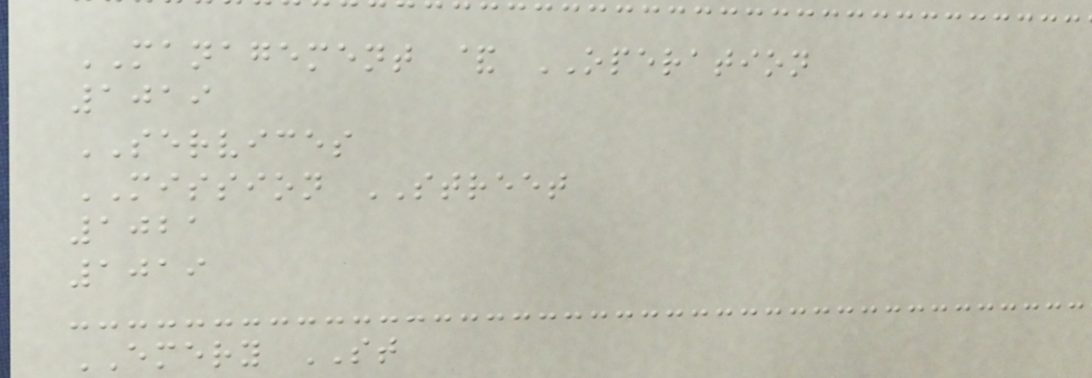MANAGEMENT & OPERATION
1019
SERVICES
MISSION STREET
1021
1019
EMERY ST
